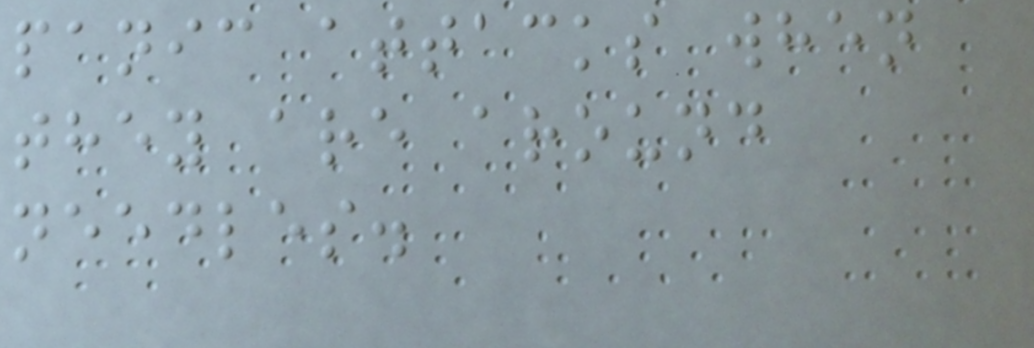panic attacks when
they are around
needles.
